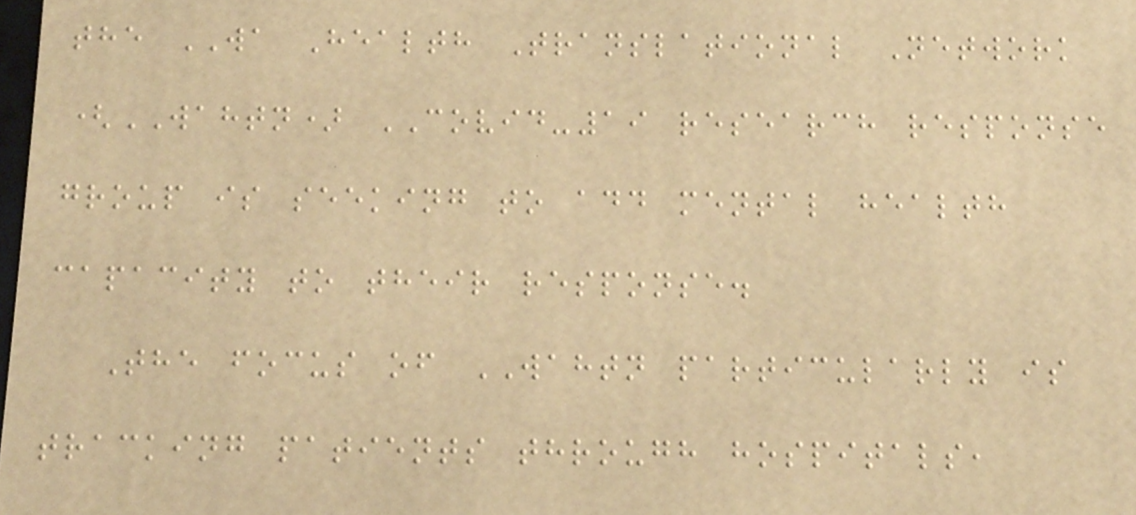the WA Health Translational Network
(WAHTN) COVID-19 research response
group is seeking to add mental health
capacity to their response.
The focus of WAHTN particularly is
tracking patients through hospitals,
